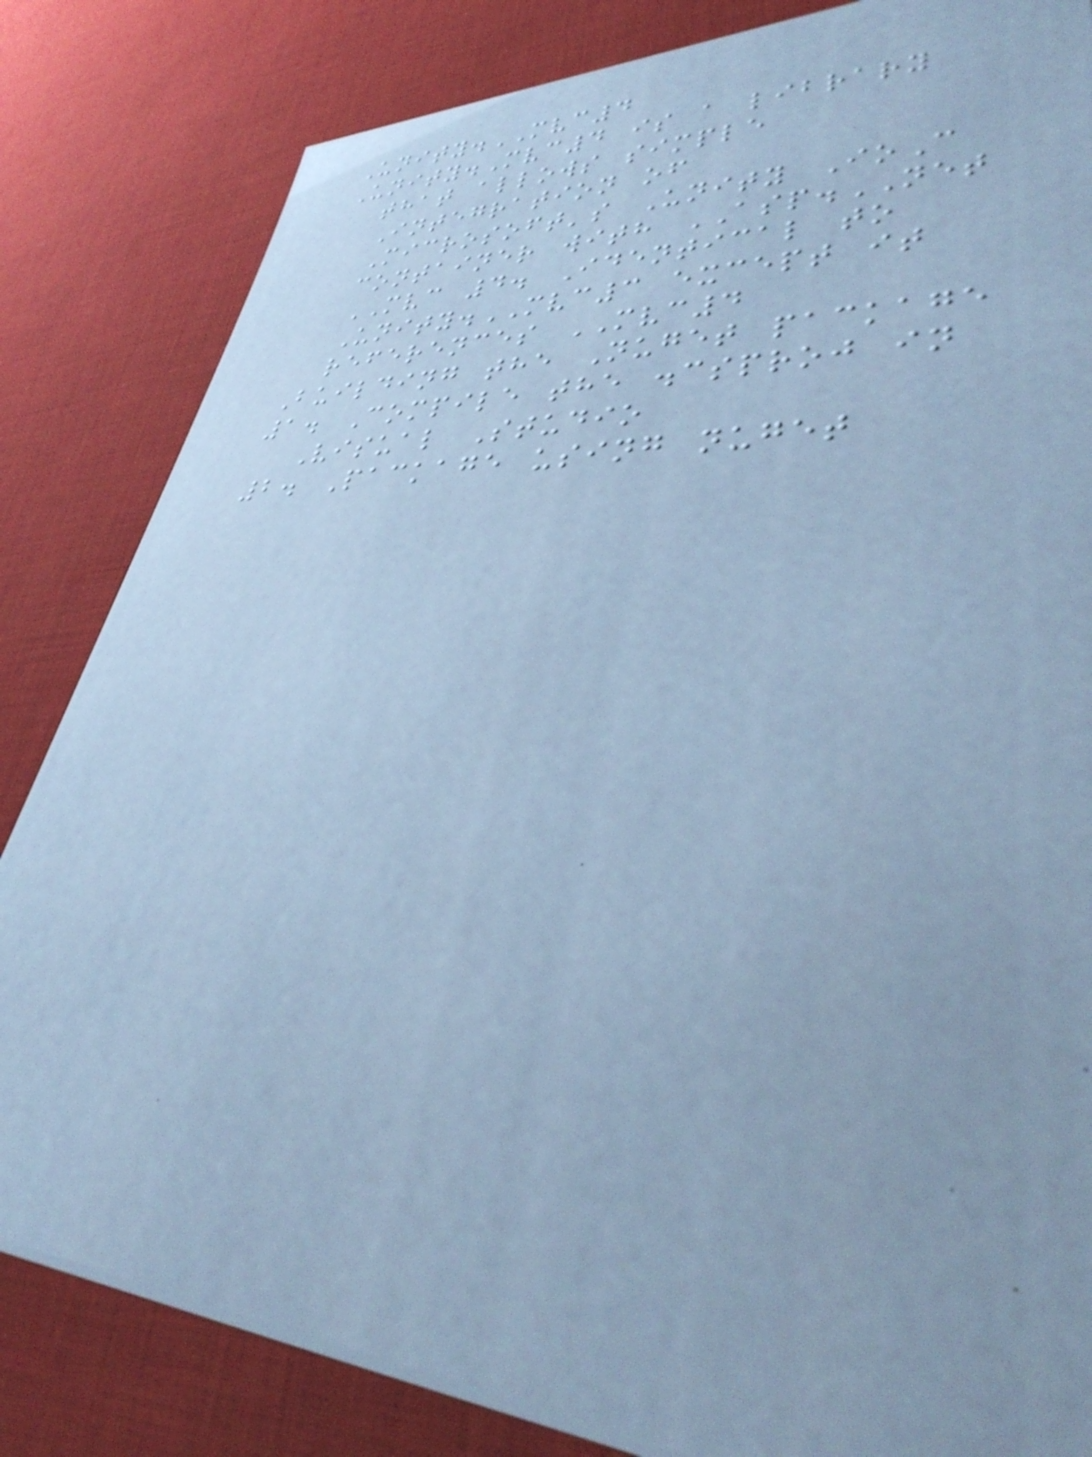Unity.MVC4
Unity.Mvc4 is a library
that allows simple
Integration of
Microsoft's Unity IoC
container with ASP.NET
MVC 4. Identical to
Unity.MVC3 except it
references MVC4
Building the Nuget package
1. Compile the .csproj in
Visual Studio
2. Package using nuget
